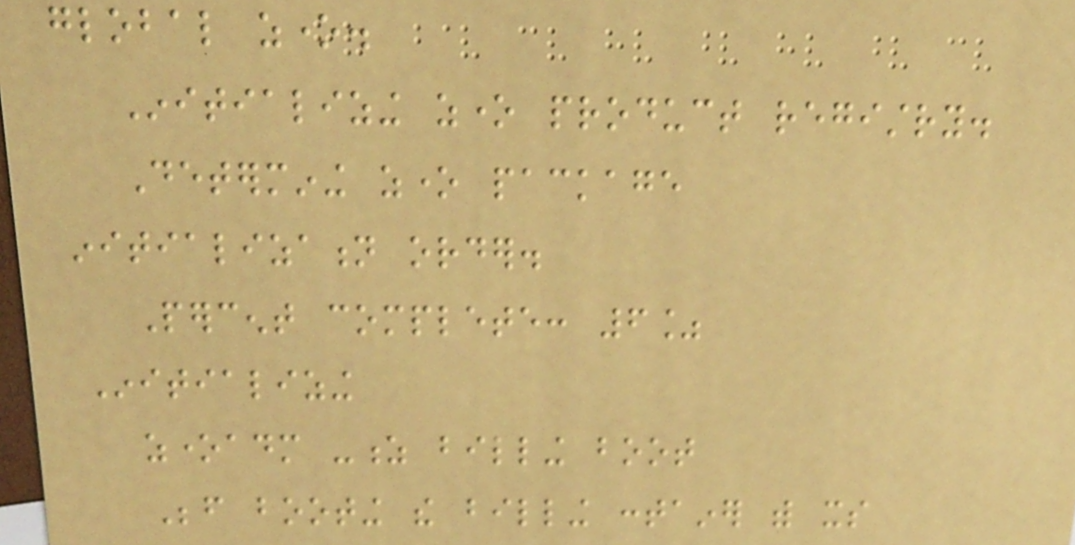global zone.
Initializing zone product registry.
Determining zone package
initialization order.
Percent complete: 6%
Initializing
zoneadm -z billing boot
Before booting the billing container with its
